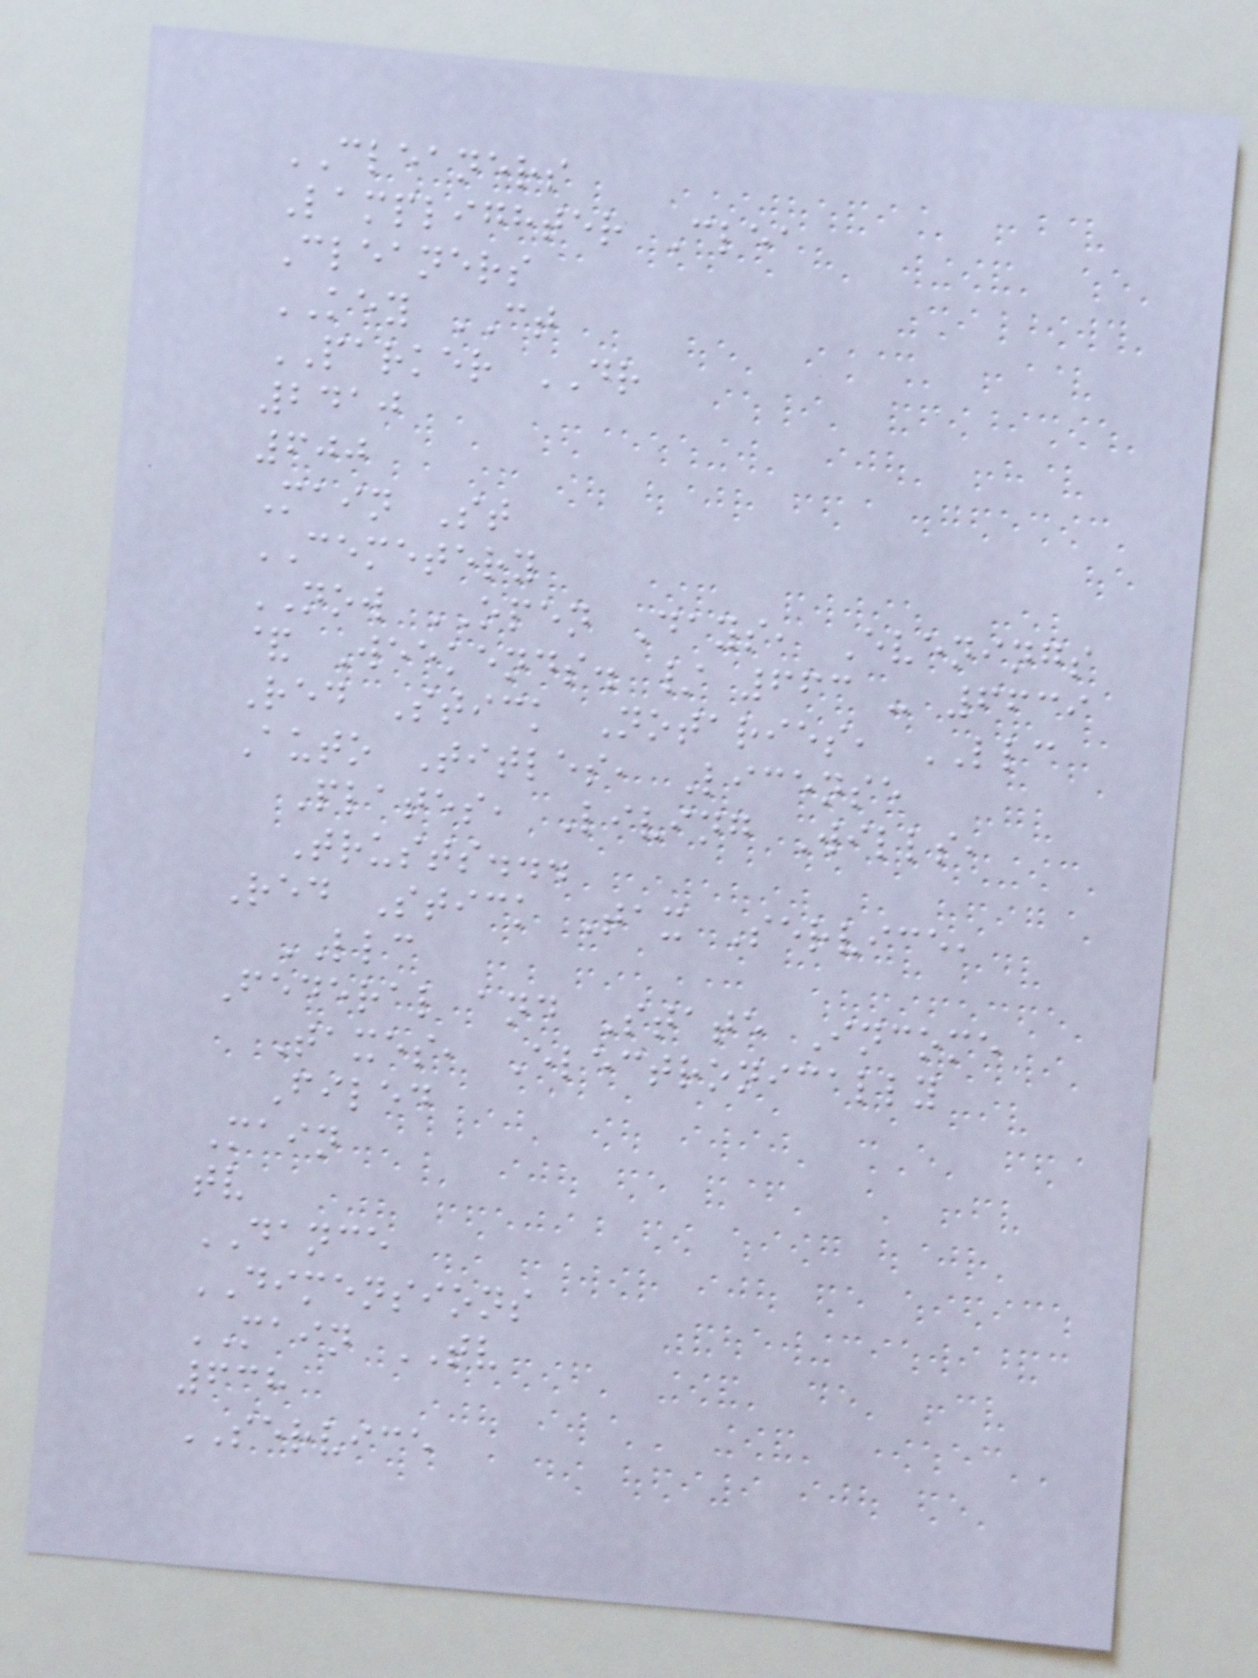CLEANERS
Lamplighter Clea
Cleaners
KEY CT
PARKER DR
2410
600
Main St
CEMETERY
NOW OPEN Days, Evenings
& Weekends. / 663 - 6639
Red Stick Notaries, LLC
Auto Titles, License
Plates, Living Wills,
Trusts...
Red Stick Tax Service,
LLC
Federal and State Income
Taxes, Electronically
Filed
Main
tv
DANCE
DIMENSIONS
MAIN TV
638
SERVICE
